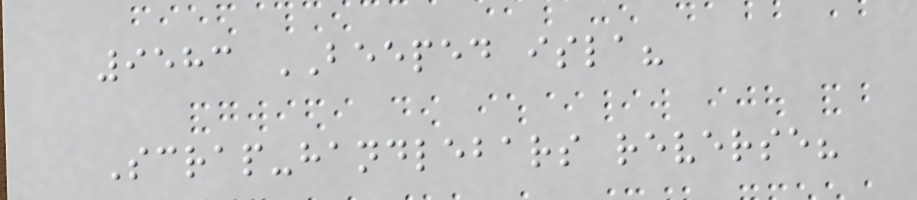9583 BEEPED isla?
Scrap-handlebars reverse?
